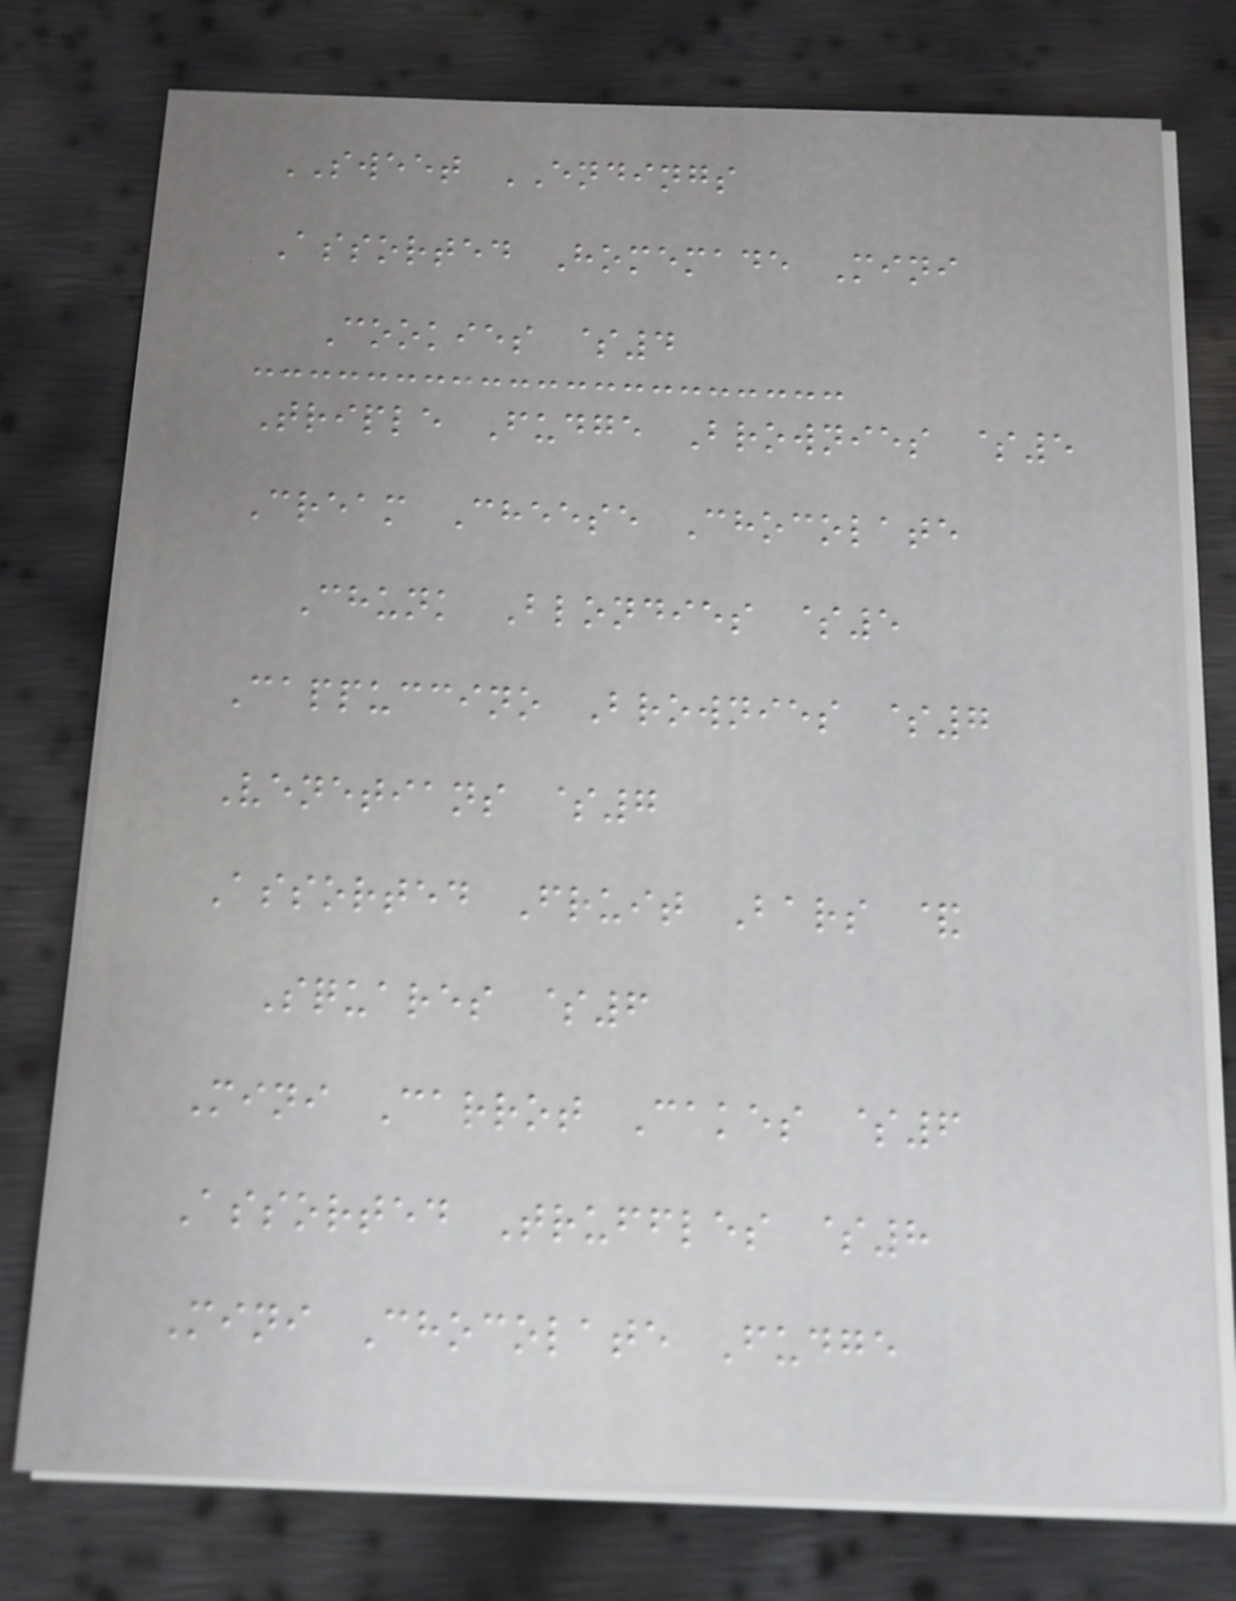SWEET ENDINGS
Assorted Homemade Mini
Cookies $4
Triple Fudge Brownies $5
Cream Cheese Chocolate
Chunk Blondies $5
Cappuccino Brownies $7
Venetians $7
Assorted Fruit Bars &
Squares $6
Mini Carrot Cakes $6
Assorted Truffles $8
Mini Chocolate Fudge
